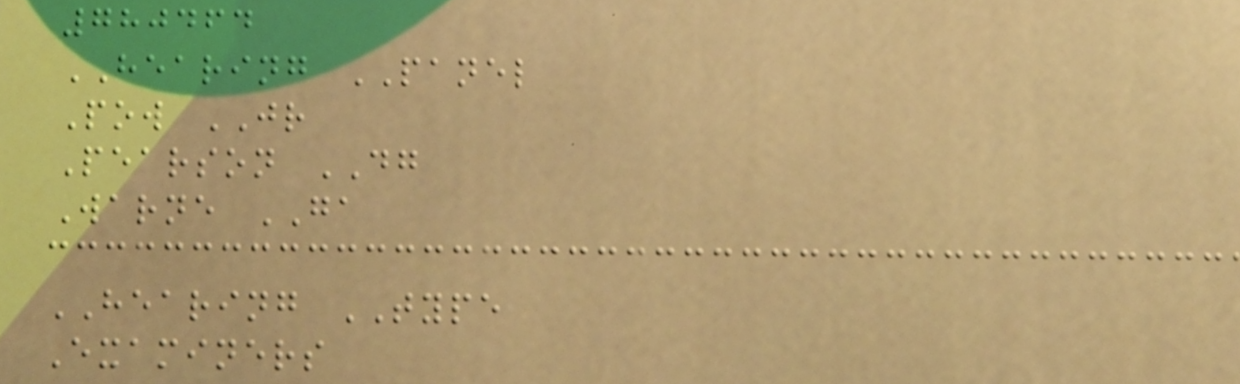780464
HEARING PANEL
Pow JR
Pearson DG
Warne GA
HEARING TYPE
Examiners
